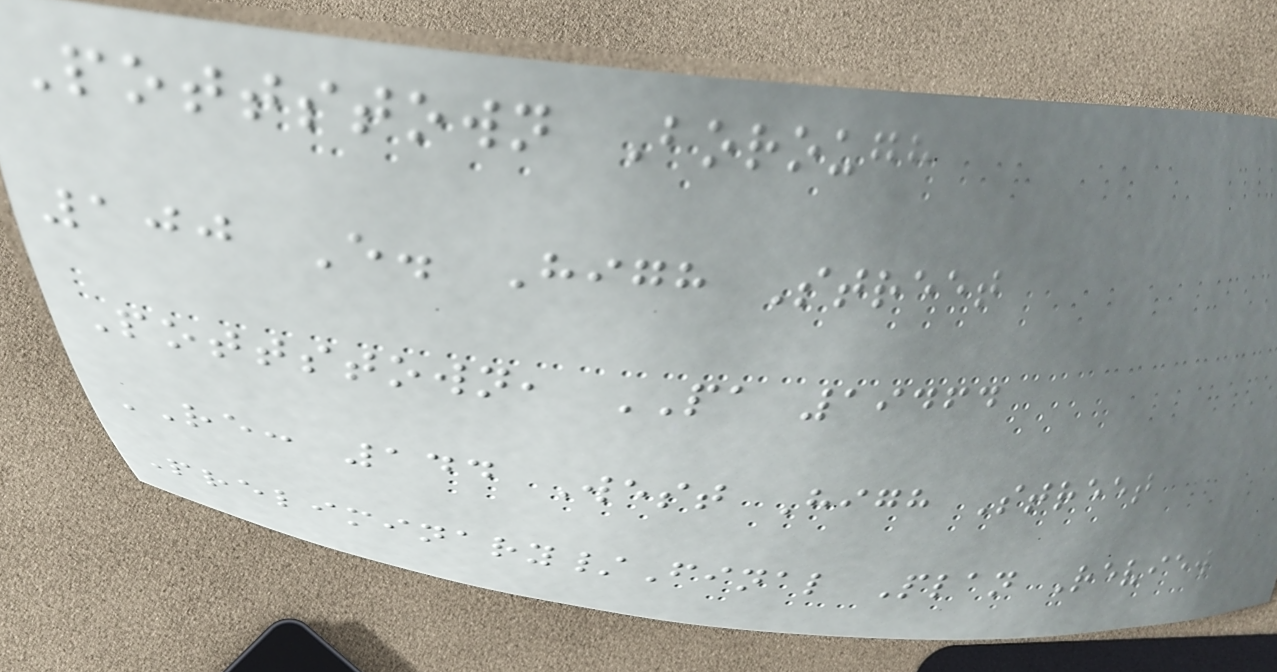Pottstown Borough
100 E. High Street
Pottstown, PA 19464
RE: 144 West High Street
Preliminary/Final Plan Review
